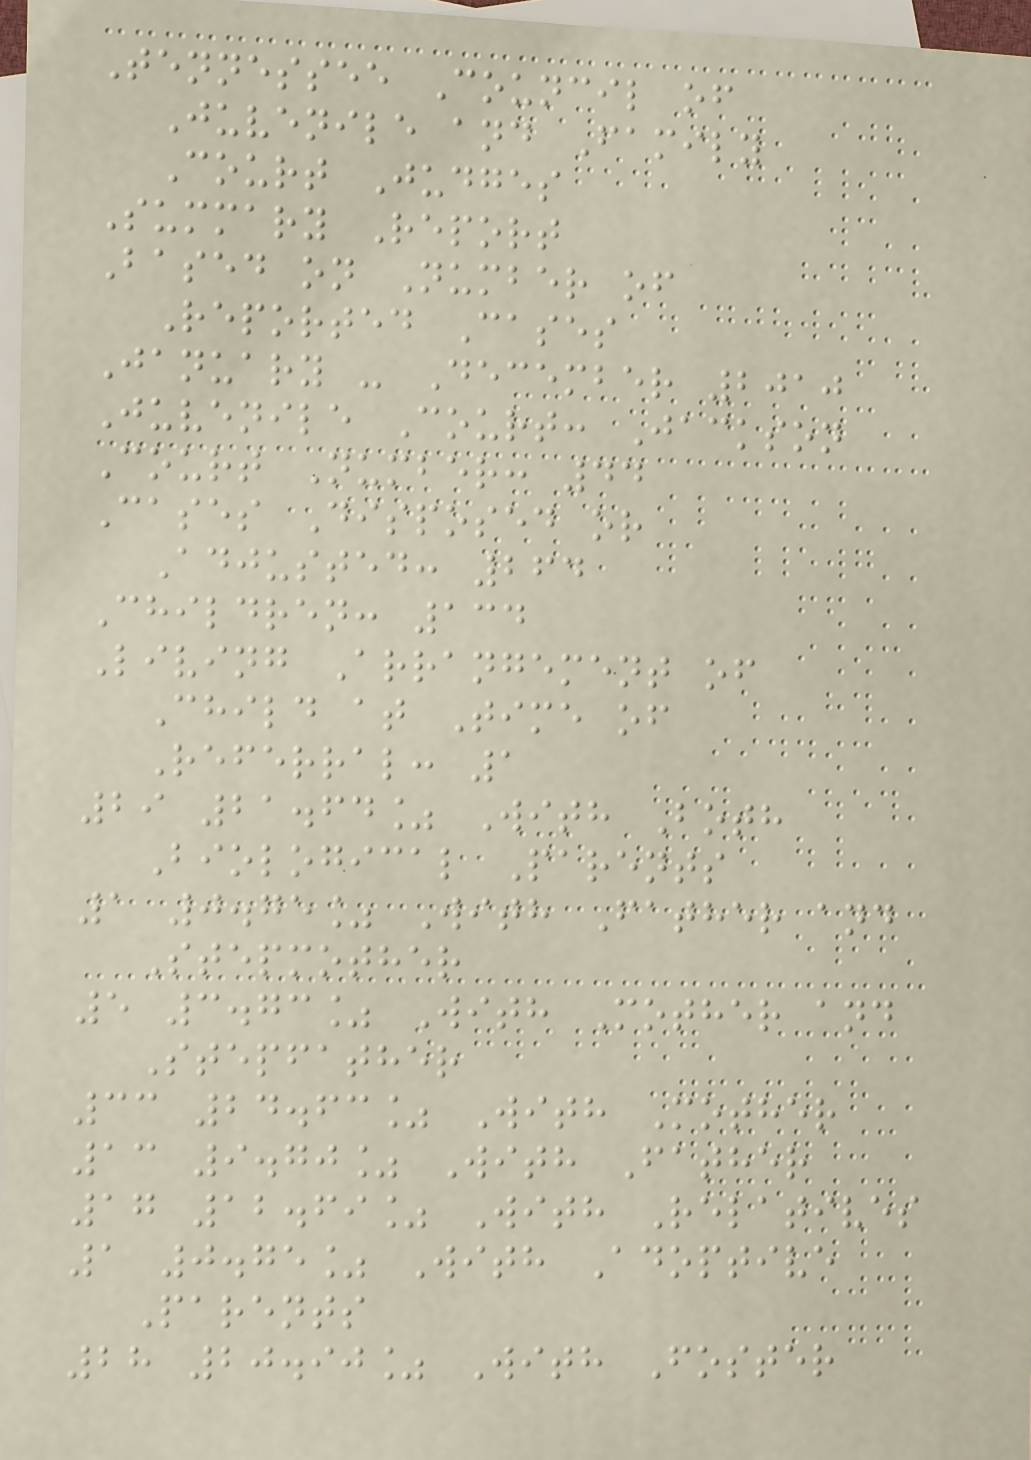Tennessee Council of
Juvenile and Family
Court Judges
Summary Report
Based on Number of
Reported Cases
January - December 2010
Juvenile Court: Jackson
Court Number: 44
Cases Disposed or
Adjusted: 264
Children: 134
Living Arrangement of
Child at Time of
Referral: 1
29 21.64% With Both
Biological Parents
1 0.75% With Father and
Stepmother
5 3.73% With Mother and
Stepfather
33 24.63% With Mother
13 9.70% With Father
17 12.69% With Relatives
1 0.75% With Adoptive
Parents
28 20.90% With Foster
